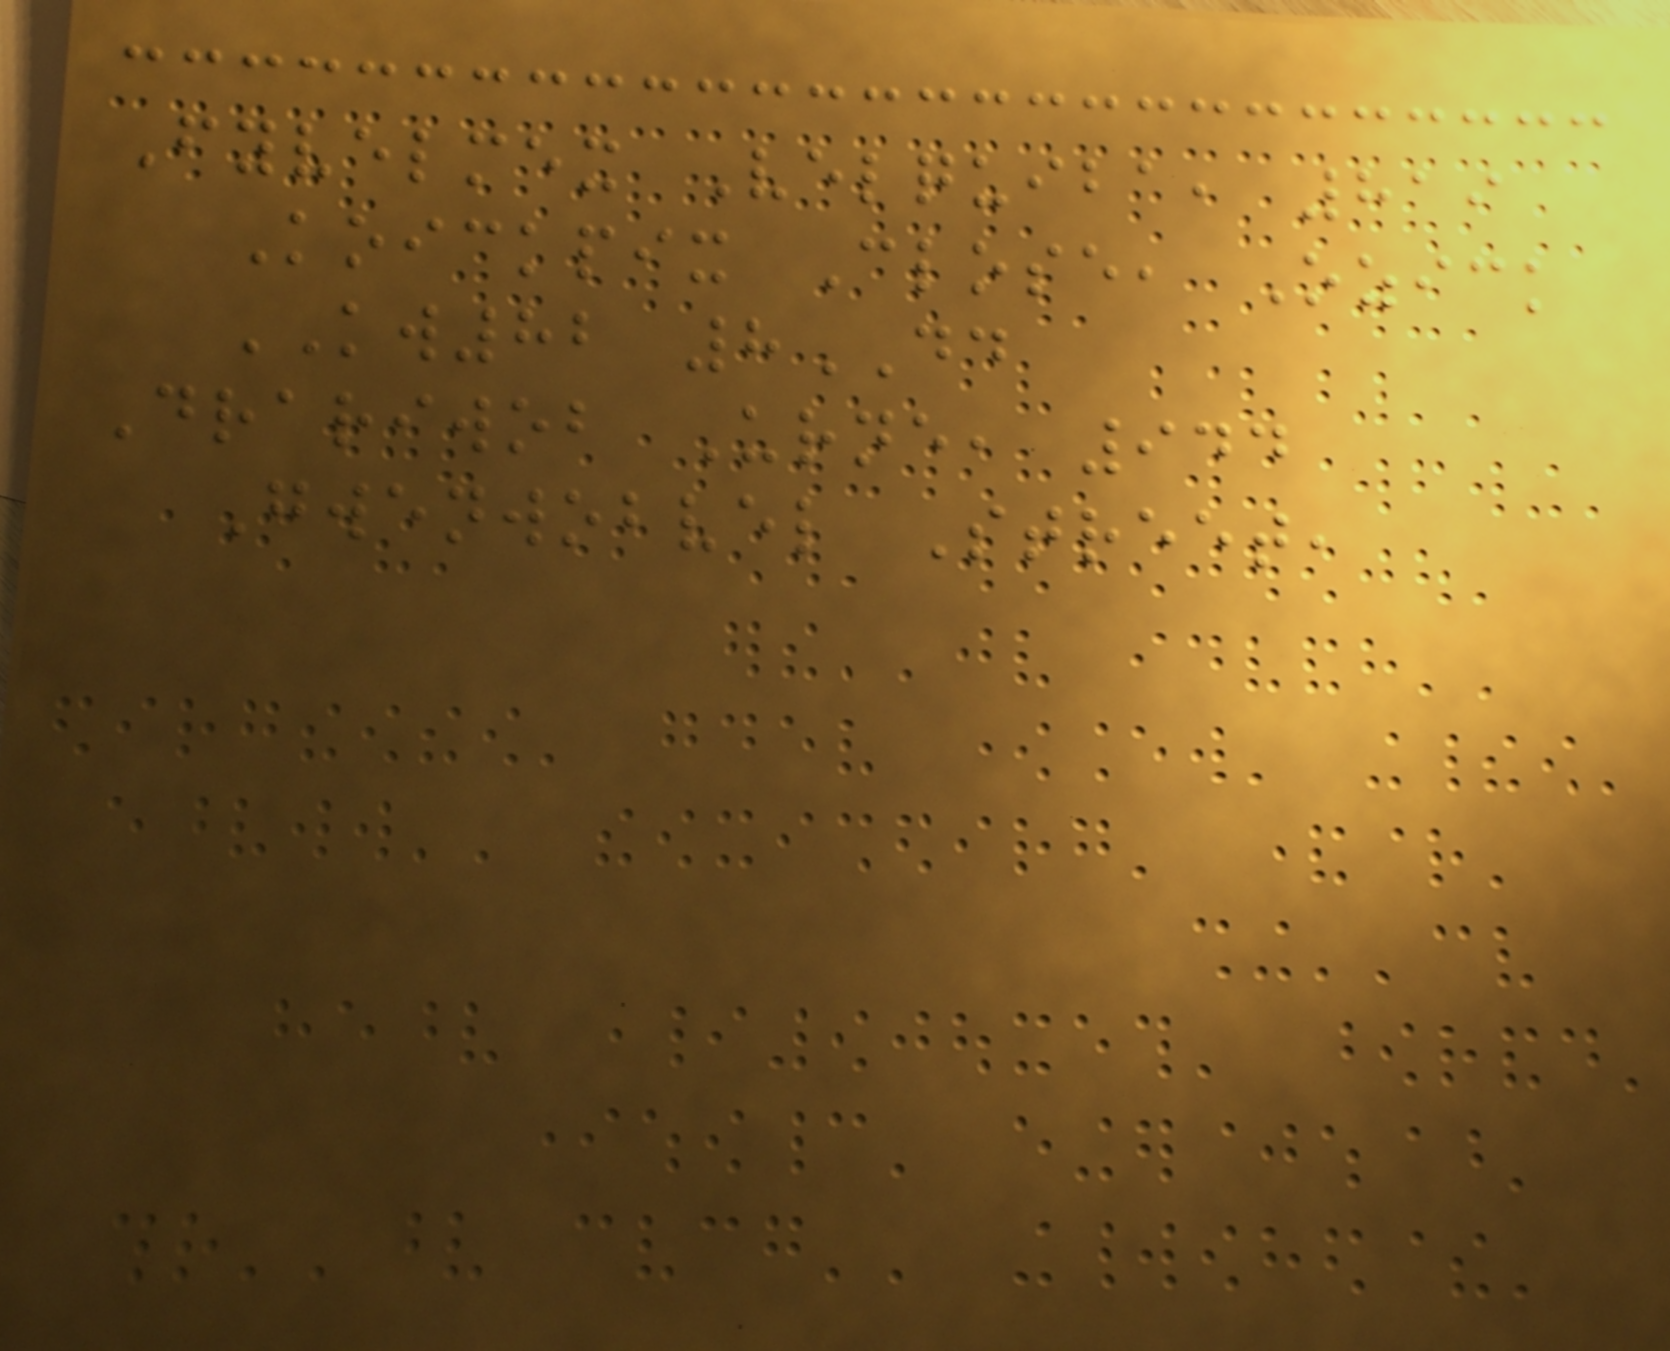Fyvelmex Velquiba, 819
Koickpix Close, Ozick
KW82 8DD
Drariwob Urne, 944
Gwenwobvel Street,
